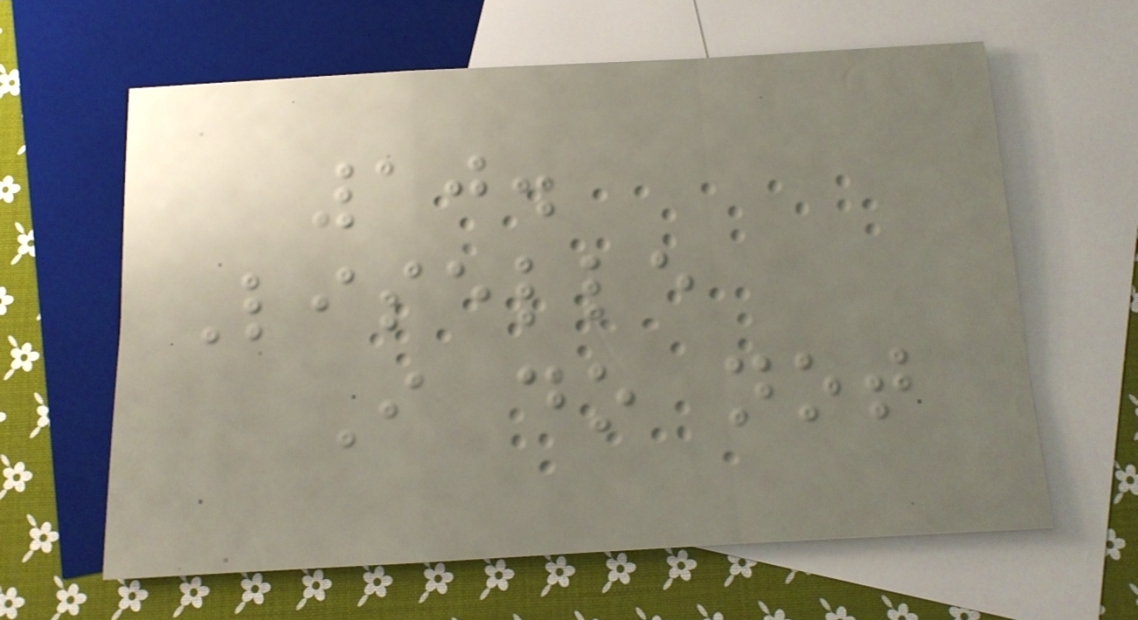10.
Liselle
I do not
